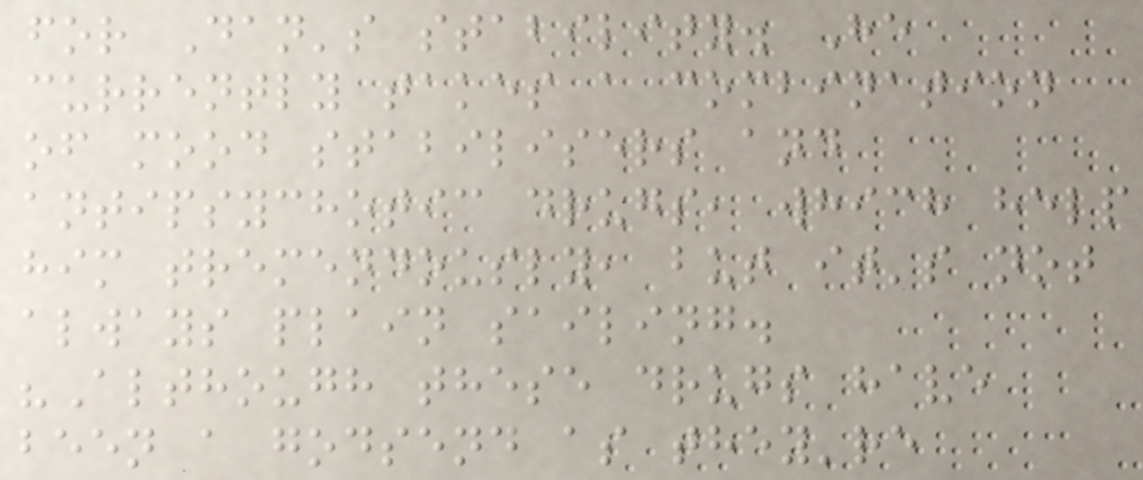for Dan's stability. He
currently takes a combination
of mood stabilisers and
antipsychotic drugs, which help
him tremendously, but it's not
always plain sailing.
"Although these drugs have
been a godsend as they're
